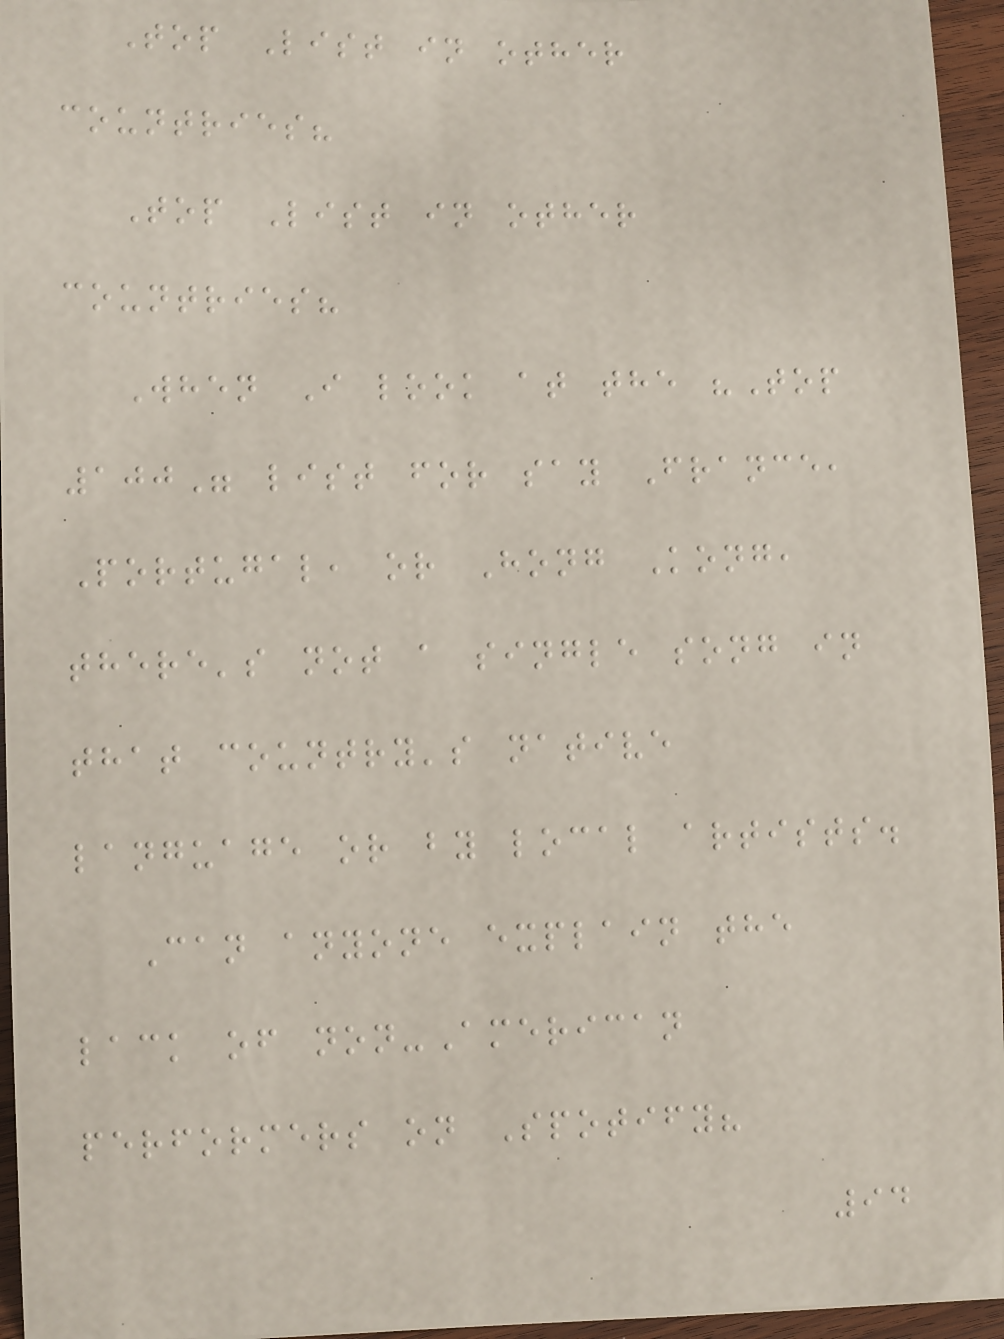Top List in other
countries?
Top List in other
countries?
When I look at the "Top
100" list for say France,
Portugal, or Hong Kong,
there's not a single song in
that country's native
language or by local artists.
Can anyone explain the
lack of non-American
performers on Spotify?
94
